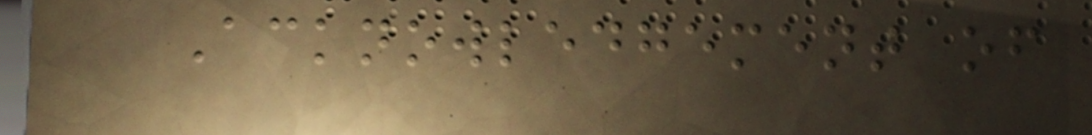Acknowledgement of
